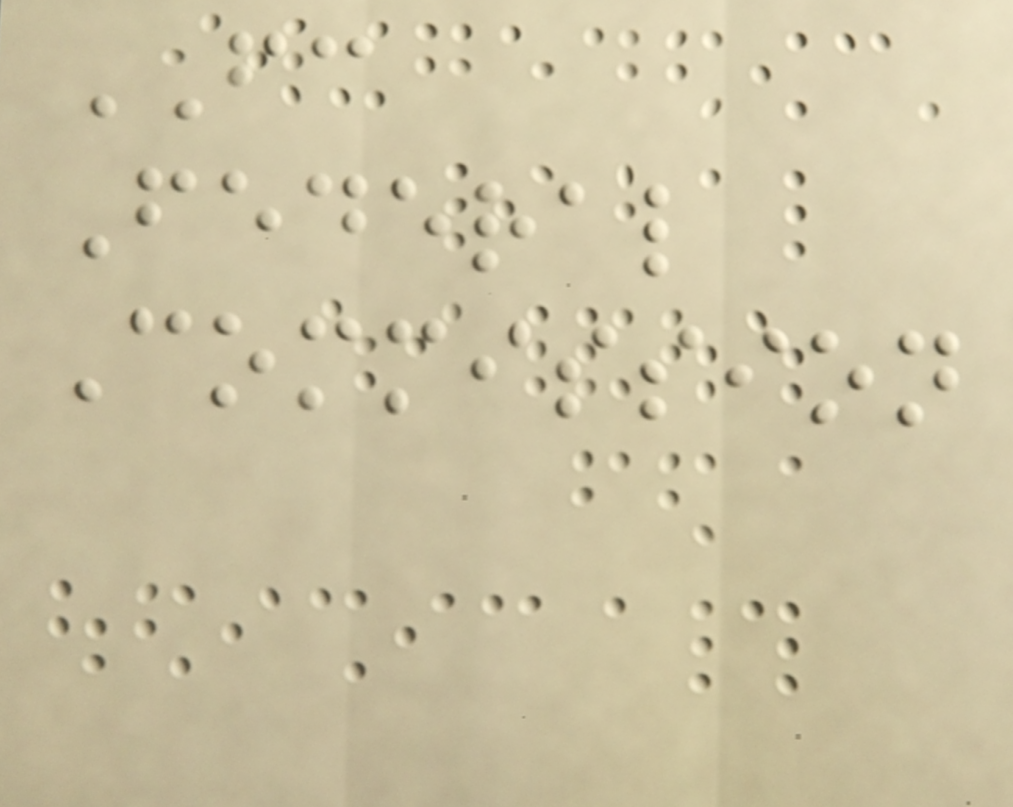FC
Federal
Commission
